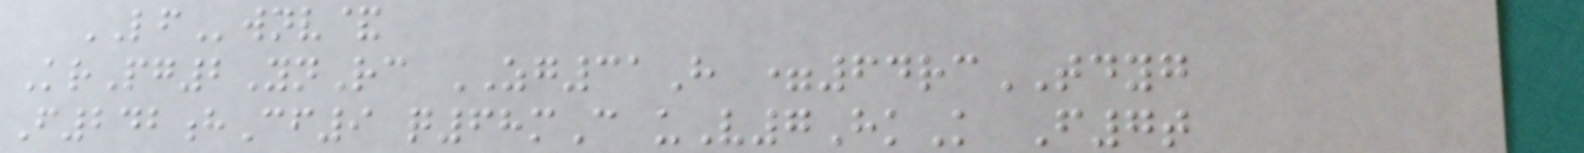LFwnv&
KrPg2YnRc ZG31H =64rcTDYG
F242hCf9 q68mC uV7HkK F7t
